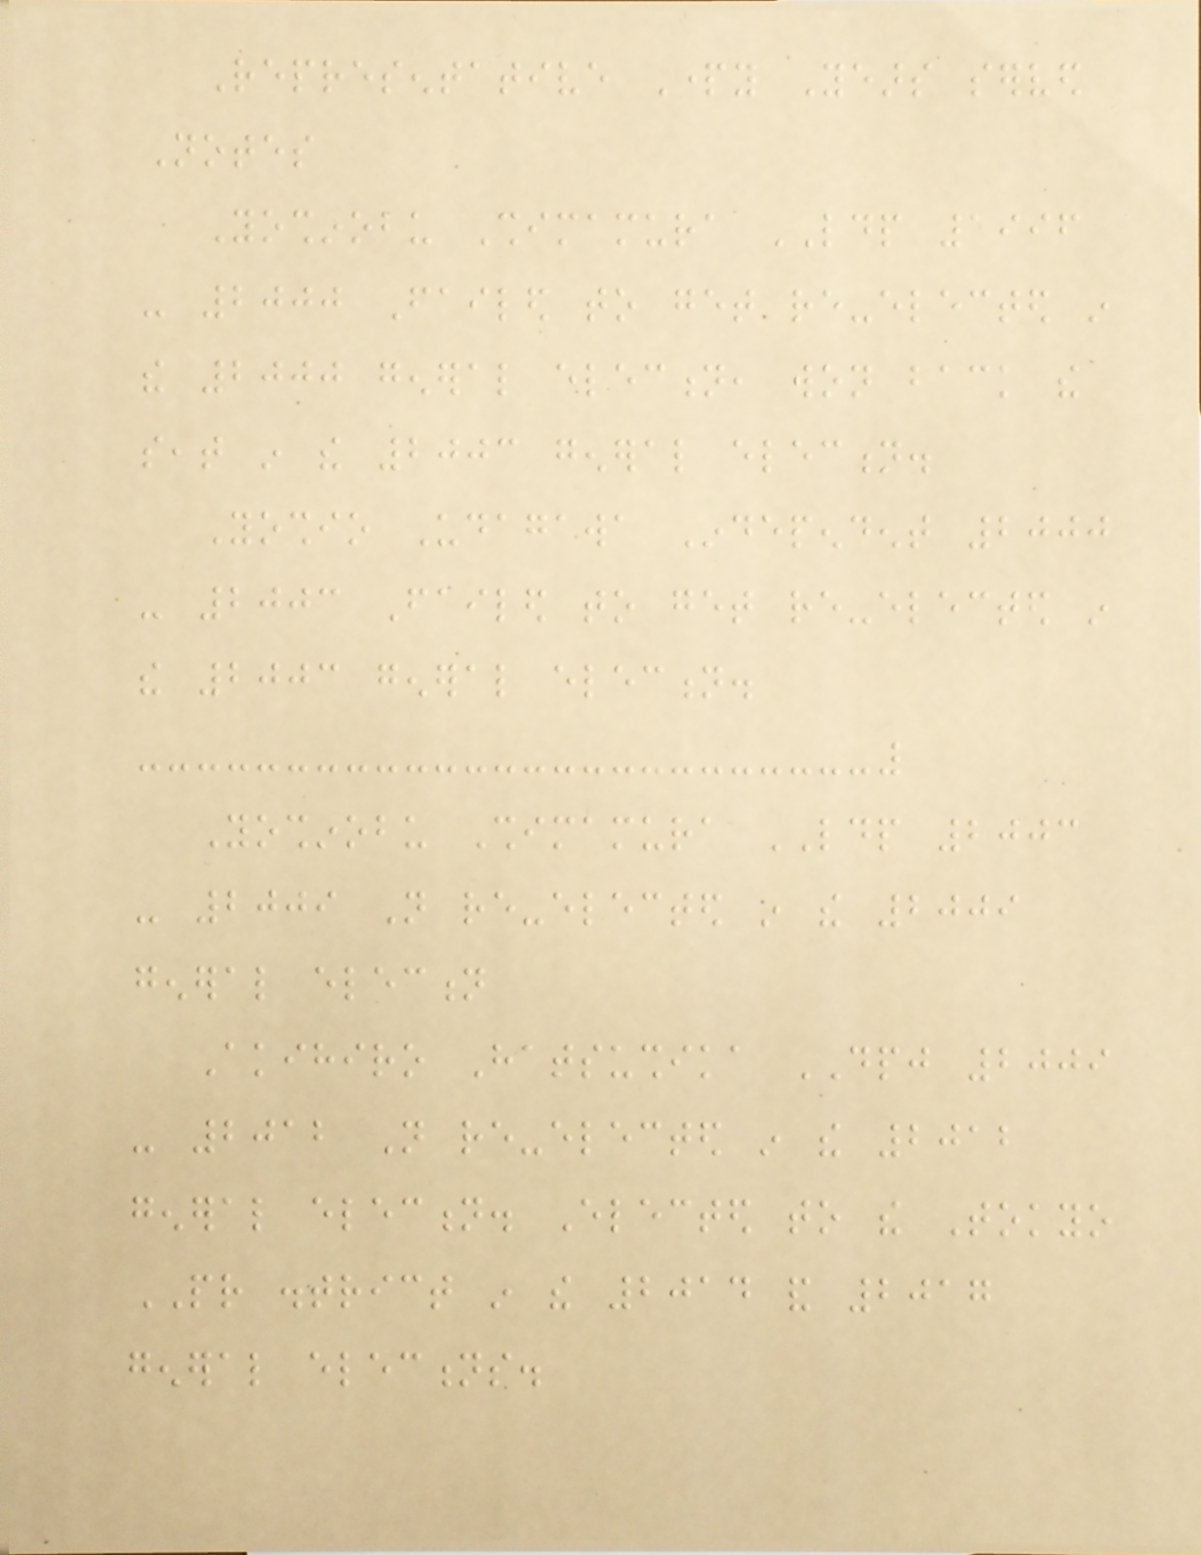Representative Party Years served
Notes
Yoshinobu Shimamura LDP 1996
- 2000 Failed to get re-elected in
the 2000 general election, won back the
seat in the 2003 general election.
Yoshio Udagawa Independent 2000
- 2003 Failed to get re-elected in
the 2003 general election.
Yoshinobu Shimamura LDP 2003
- 2009 Not re-elected in the 2009
general election
Akihiro Hatsushika DPJ 2009
- 2012 Not re-elected in the 2012
general election. Elected to the Tokyo
PR district in the 2014 and 2017
general elections.
